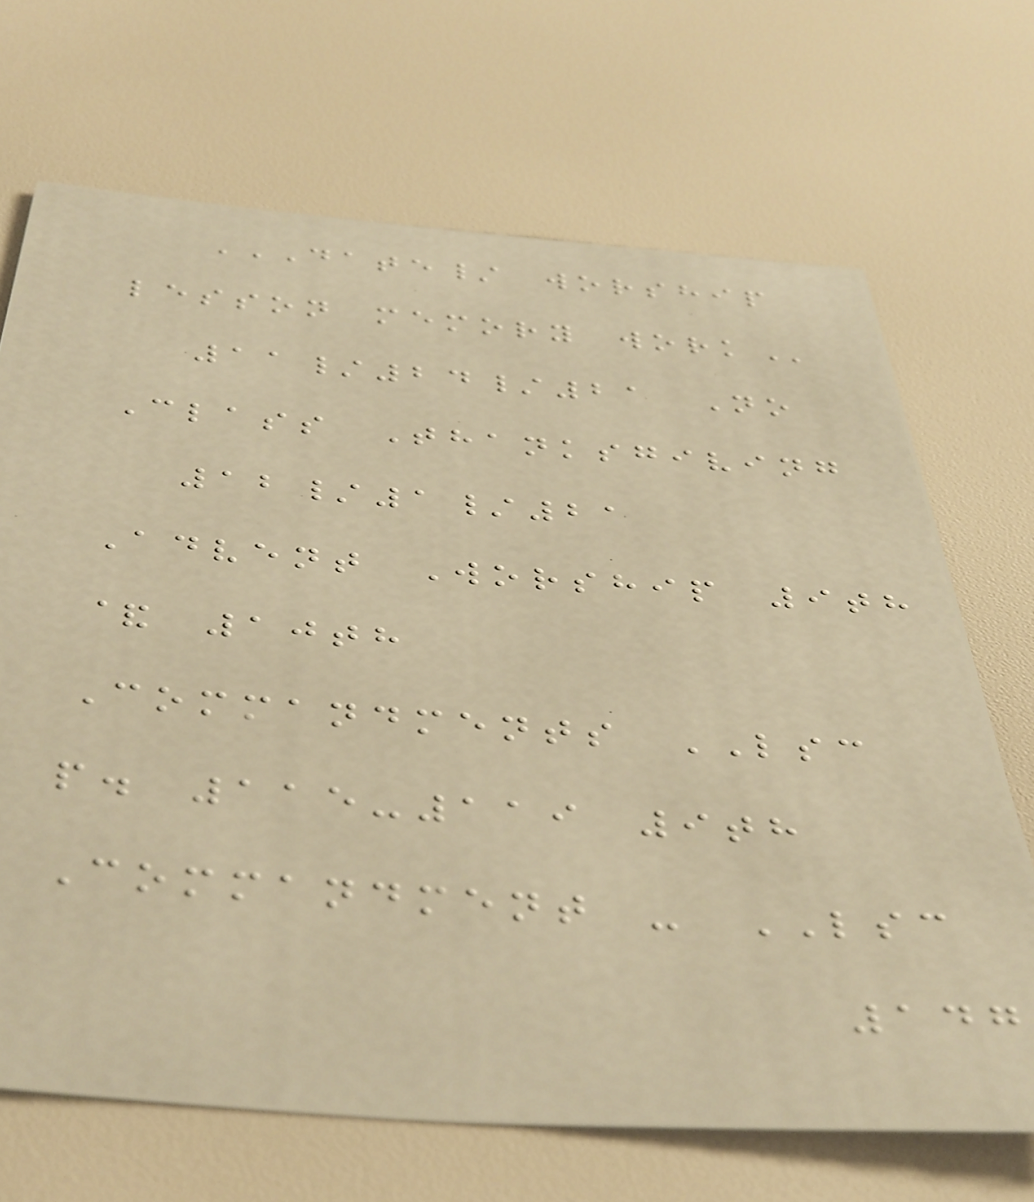DATE/ WORSHIP
LESSON MEMORY WORK
11/24/21 No
Class Thanksgiving
12/1/21
Advent Worship 9th
& 10th
Commandments LSC
p. 115-119 9th
Commandment - LSC
147
